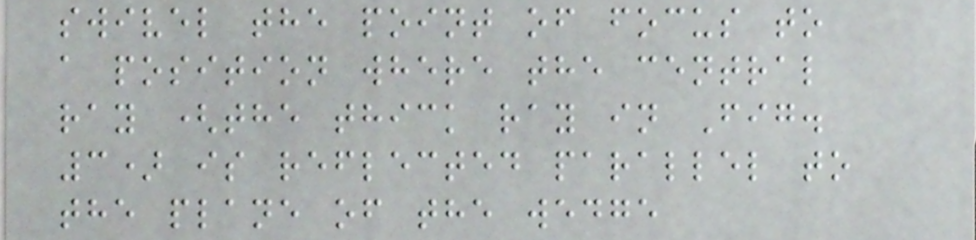swivel the point of focus to
a position where the central
ray (the thick ray in Fig.
3) is reflected parallel to
the plane of the wedge
